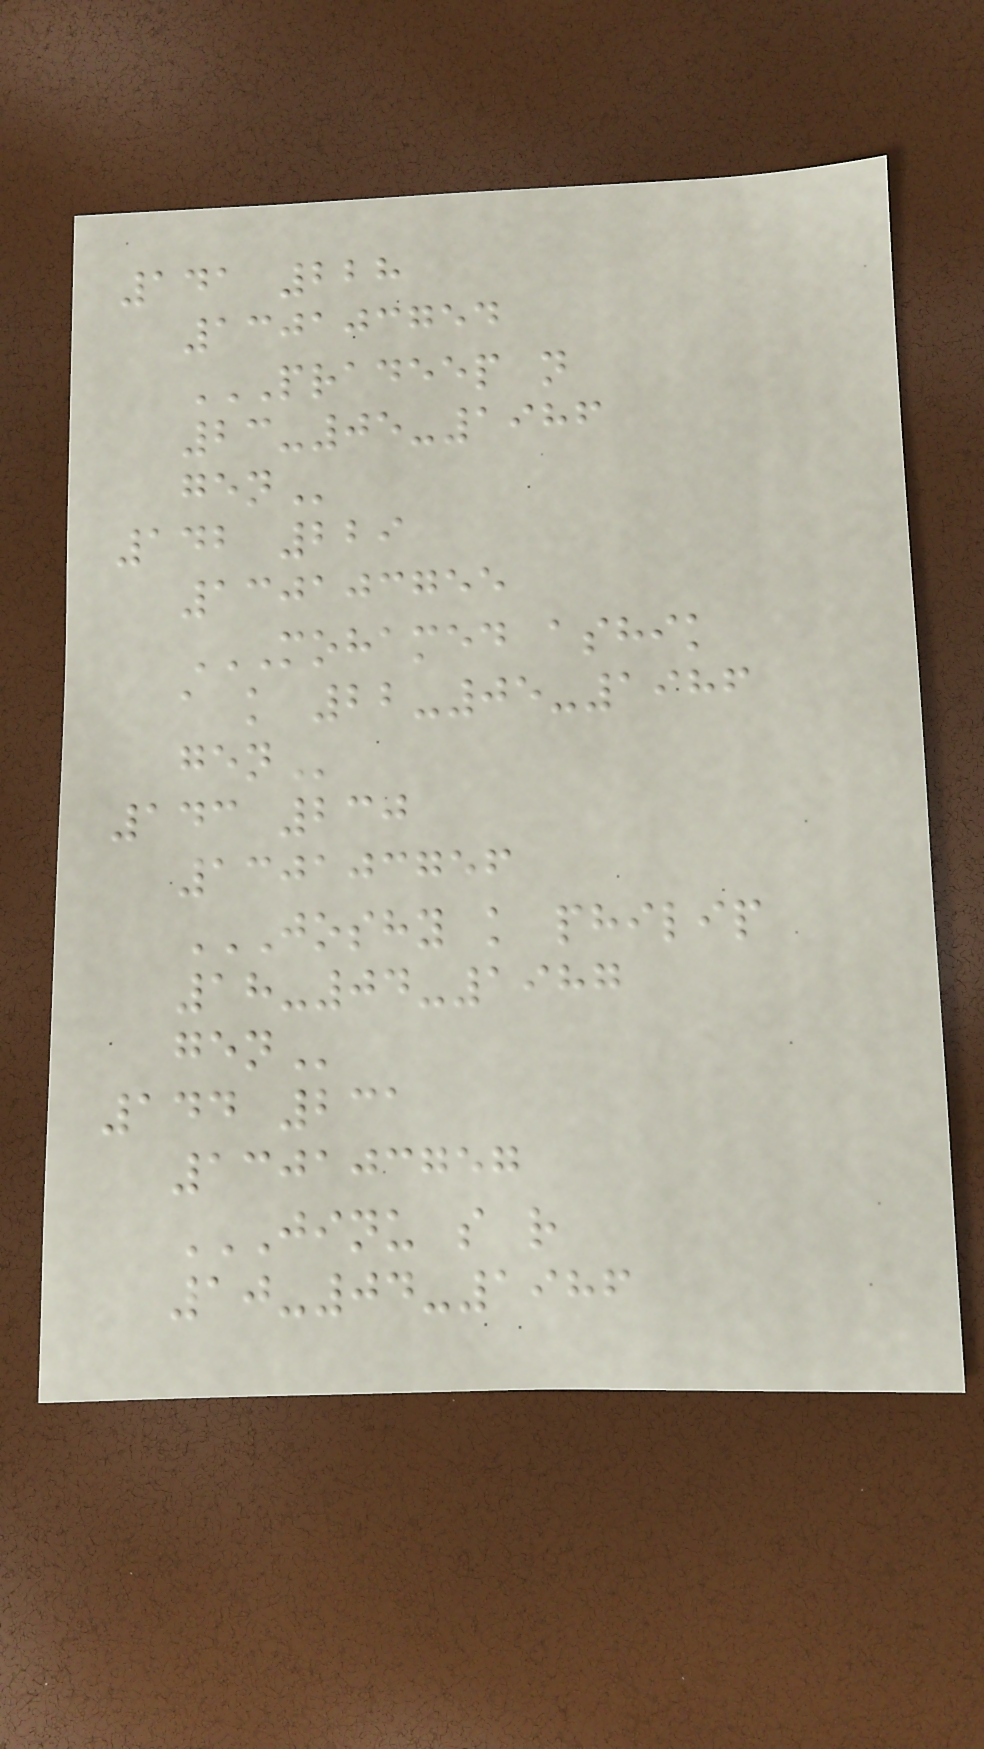141 228
130103754
PRADEEP N
23-05-1986
GEN
142 229
130103755
MOHAMED ASHIK
A K 22-05-1986
GEN
143 230
130103756
JOSHY K PHILIP
18-04-1987
GEN
144 231
130103757
JINU S R
10-04-1986
